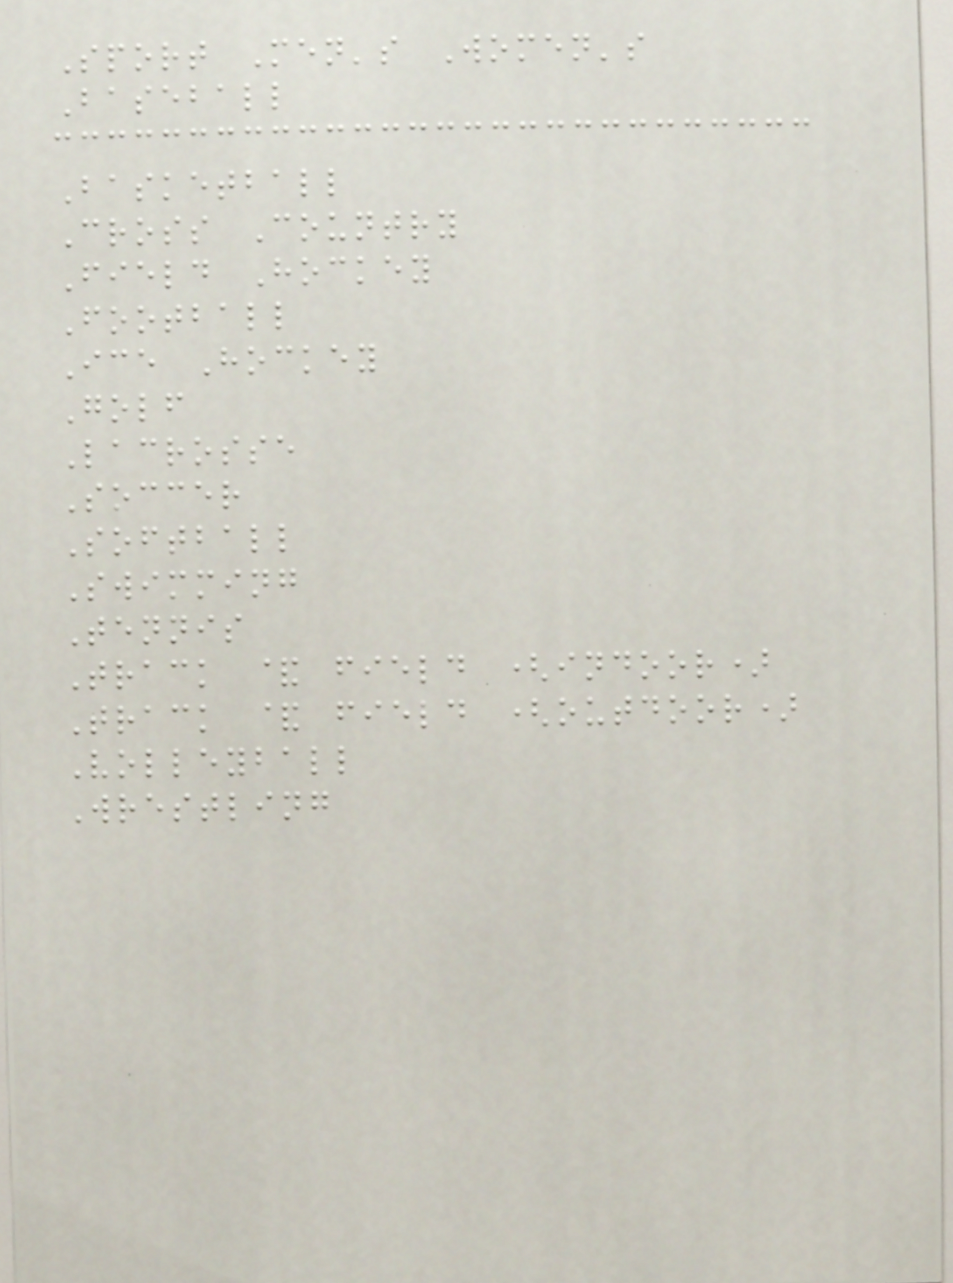Sport Men's Women's
Baseball
Basketball
Cross Country
Field Hockey
Football
Ice Hockey
Golf
Lacrosse
Soccer
Softball
Swimming
Tennis
Track & field (indoor)
Track & field (outdoor)
Volleyball
Wrestling
